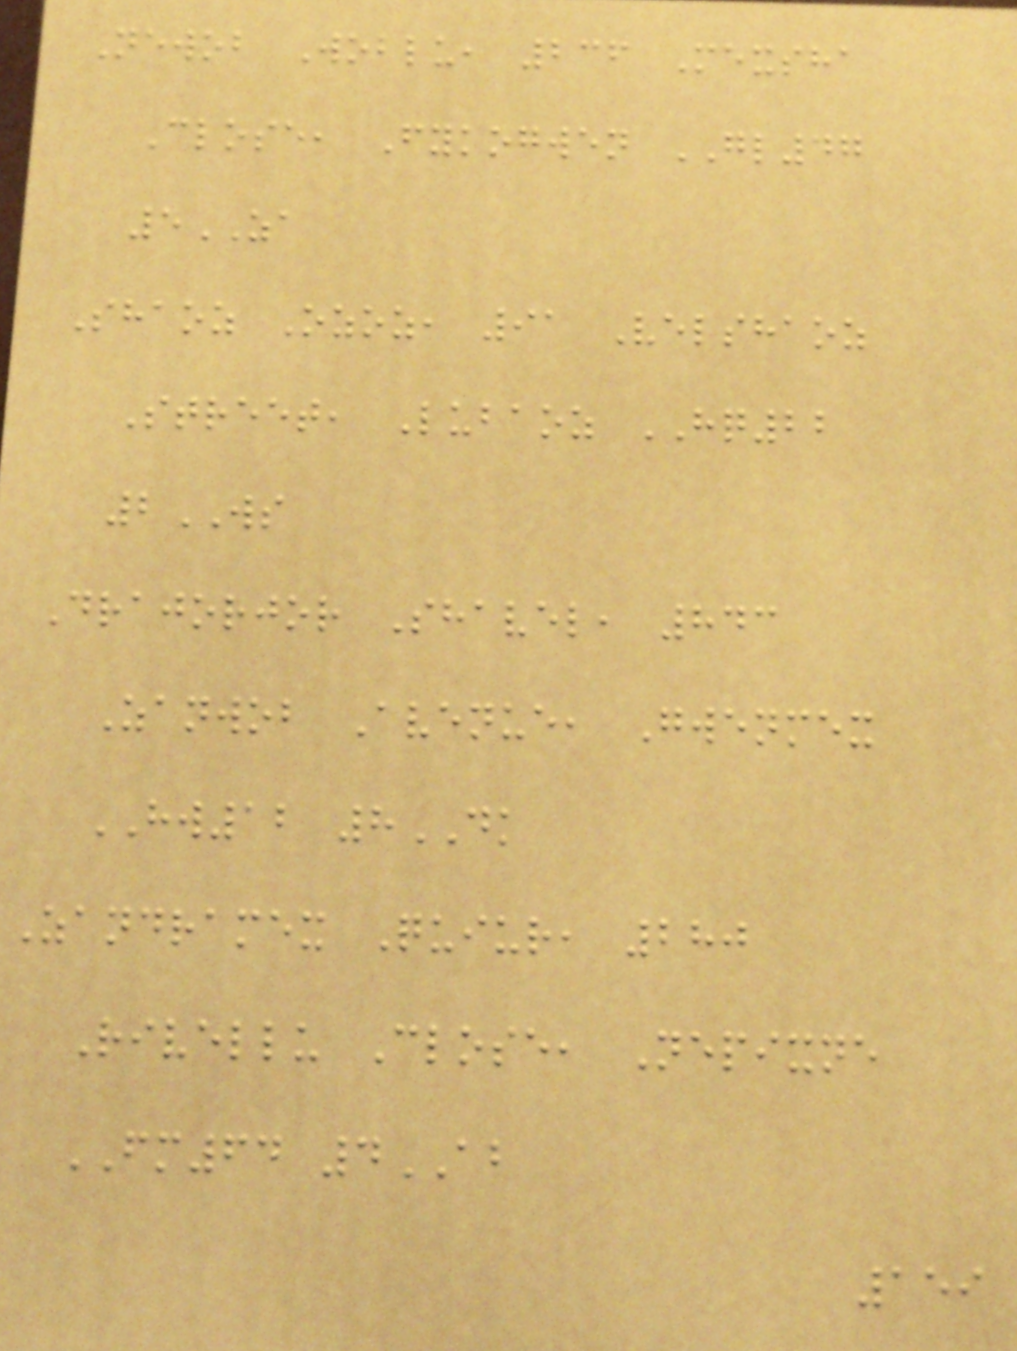Newob Woblu, 236 Mexsha
Close, Fykogwen GL47
5ZA
Shaoz Ozoz, 91 Velshaoz
Street, Lubaoz HQ22
2WS
Drajorjor Shavel, 843
Zanwob Avenue, Gwenmex
HW12 8DK
Zandramex Quiur, 280
Rivellu Close, Nepixne
FM64 4AB
159
